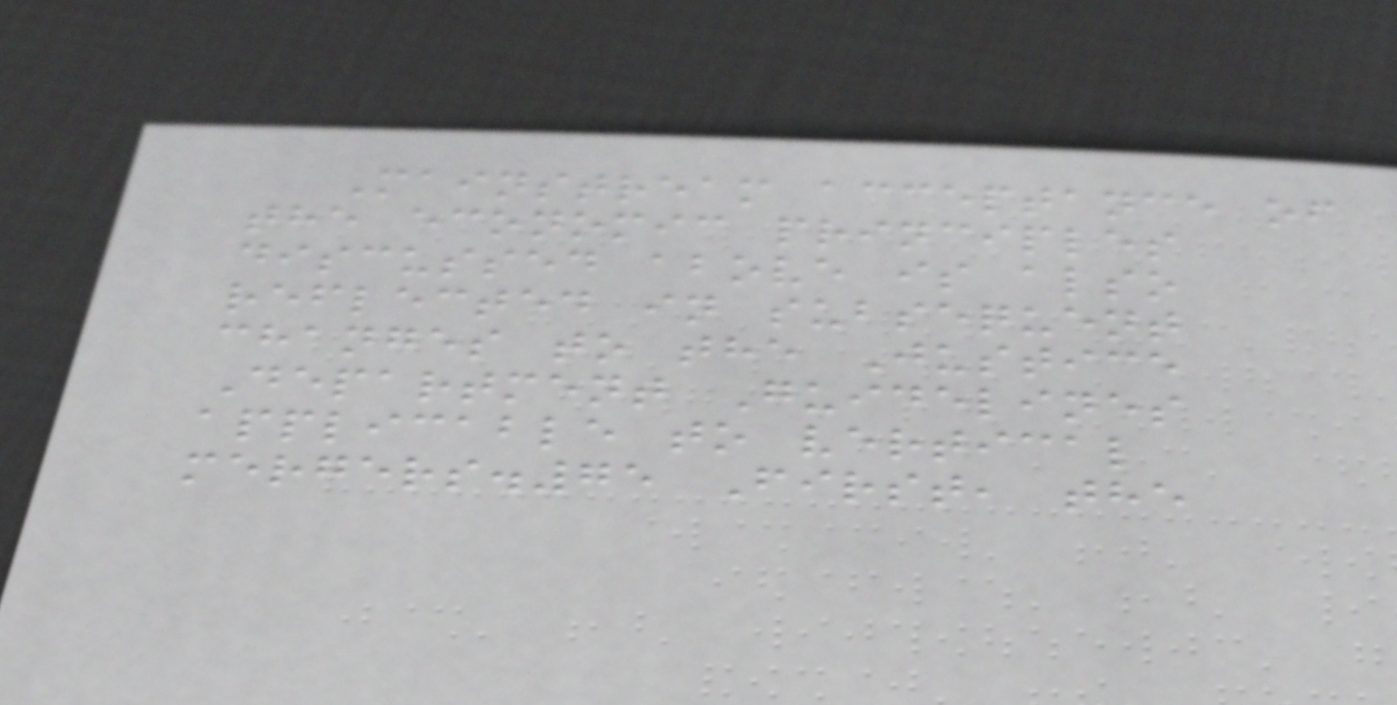Mainstream acceptance of
the economic principles
discussed above is also
reflected in subsequent
changes to the Justice
Department Guidelines
applicable to vertical
mergers.75 First, the
